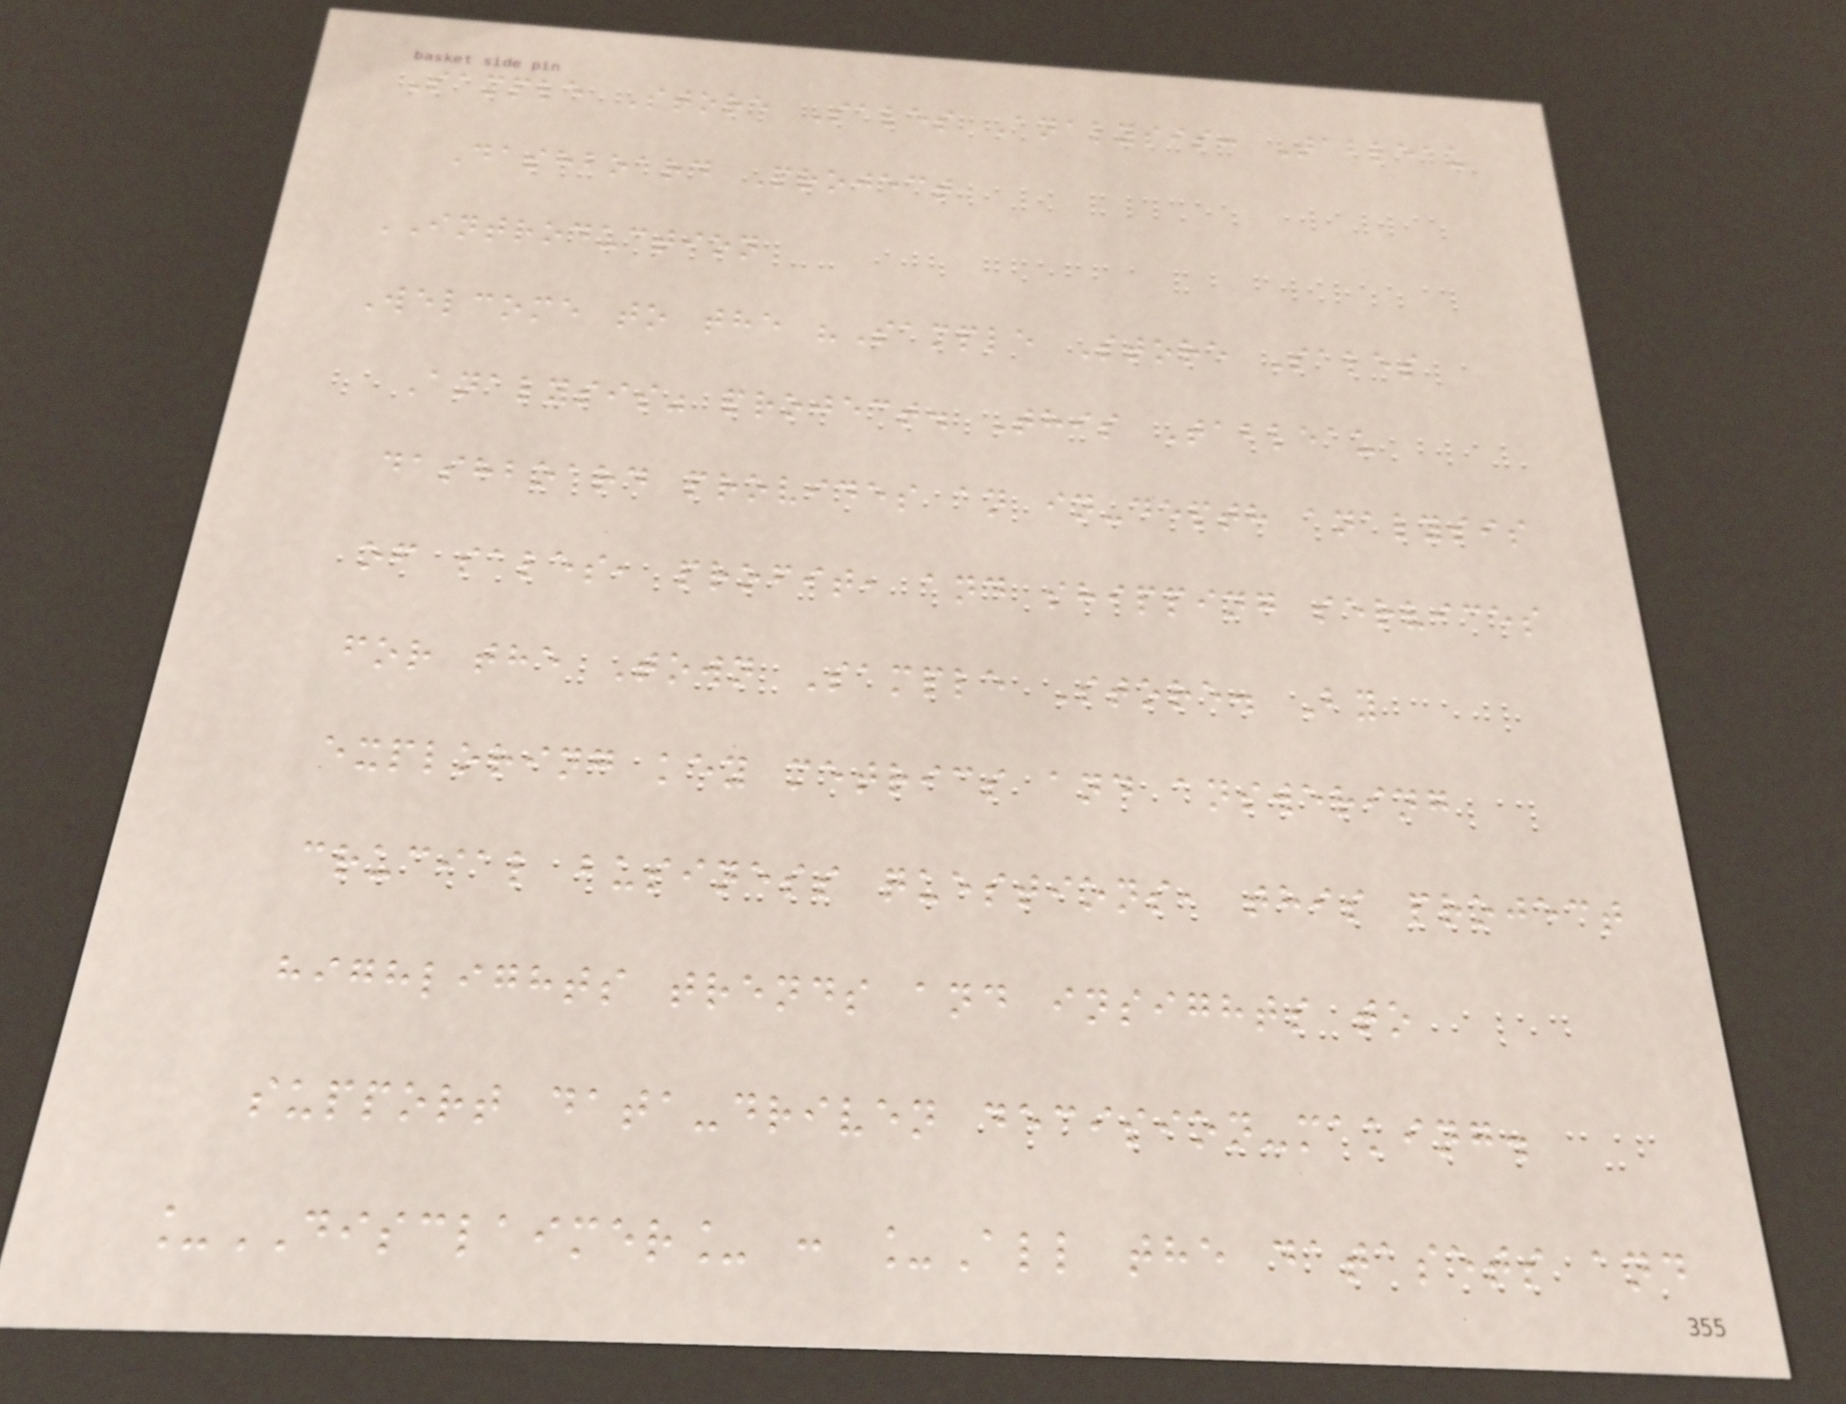Sample Store Sales Analysis: Tableau
Dashboard Project
INTRODUCTION
Welcome to the "Sample Store Sales
Analysis" project. This Tableau
dashboard provides an in-depth analysis
of sales, profit, and shipping services
for the Town Sample Store. By
exploring key metrics and answering
crucial business questions, this project
highlights trends and insights to
support data-driven decision-making.
_DISCLAIMER_ : _All the datasets and
